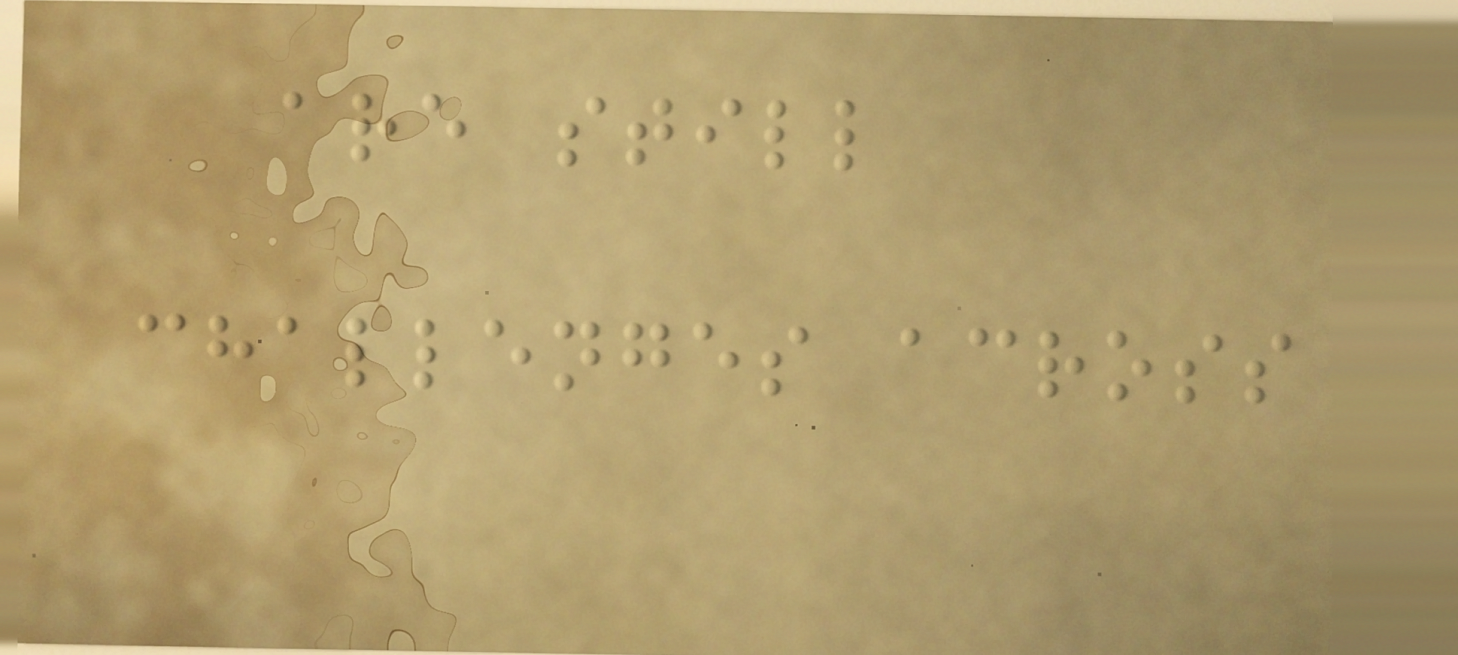are still
challenges across
